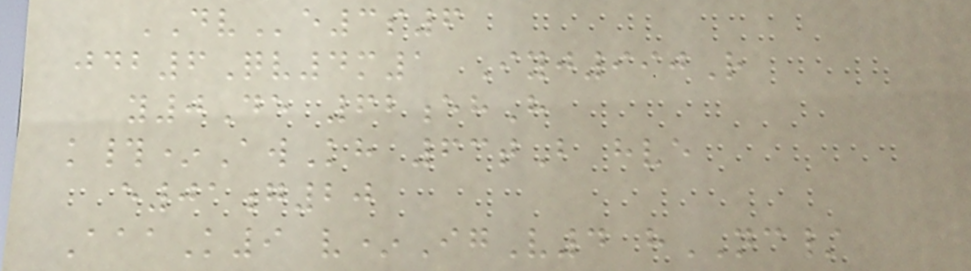DVe3s6
jdb6Qv4m1 Iyj990R
y0De 62ehH
k#*AwKh 63tB hve
e01g20
AaaK9 v*IgV4 hNC/
